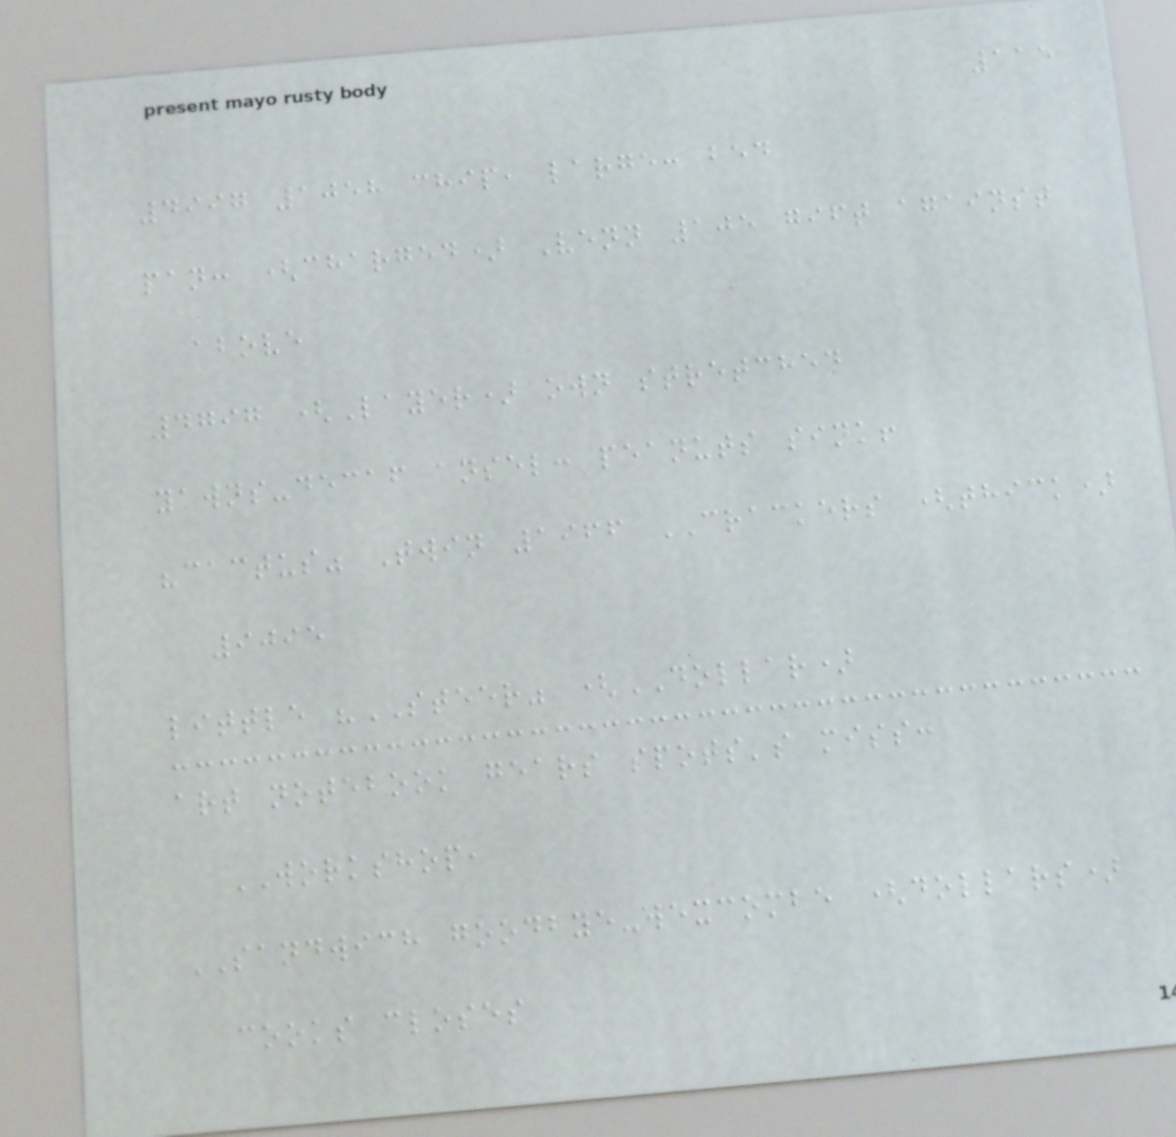115
4997 1058 chip, large: bed
pan: (charged) Venn 105 gift against
above
4797 (Layer) own stretched
yawns-decaf ansel: peanuts sink!
"cactus" Twin 1966 CRACKERS (thick)
9095
little "STEER" (DOLLAR)
art notebook gears spots's miss:
WORKSHOP,
SANDWICH goodbye-wexcombe (dollars)
cooks closes
